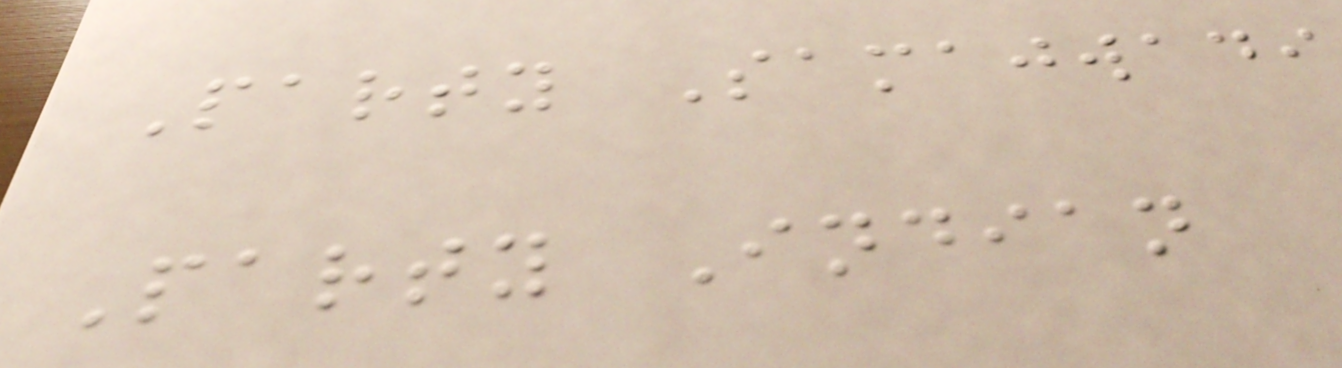Party Samajwadi
Party Indian
